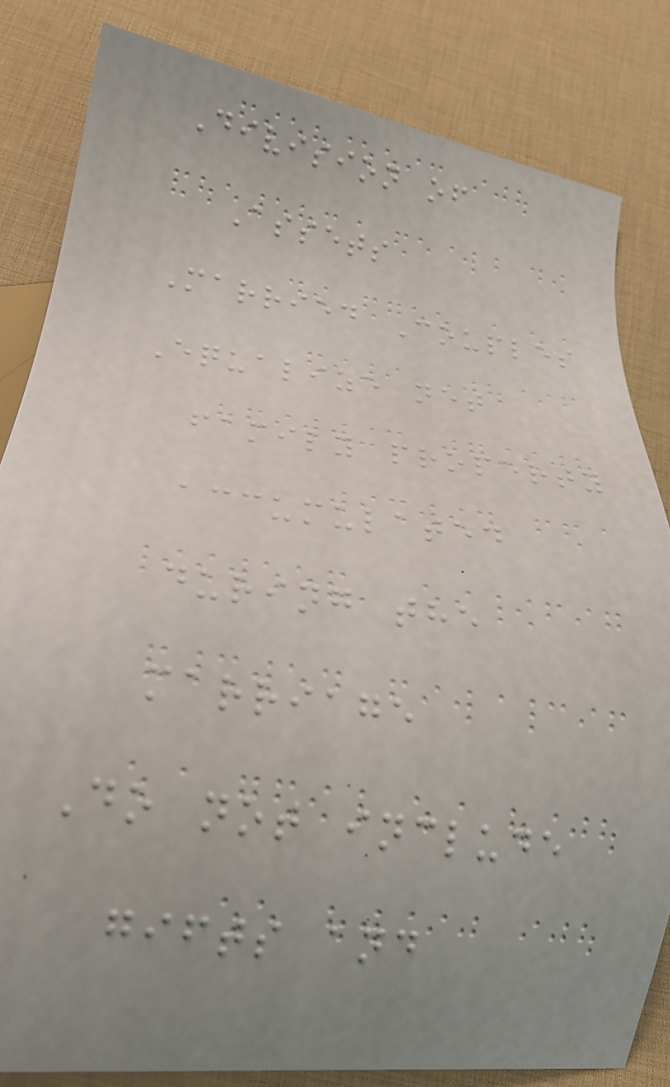Division of
Assets
Married Couples
Equalize net
family property
accumulated
during the
marriage
Do not include
gifts and
